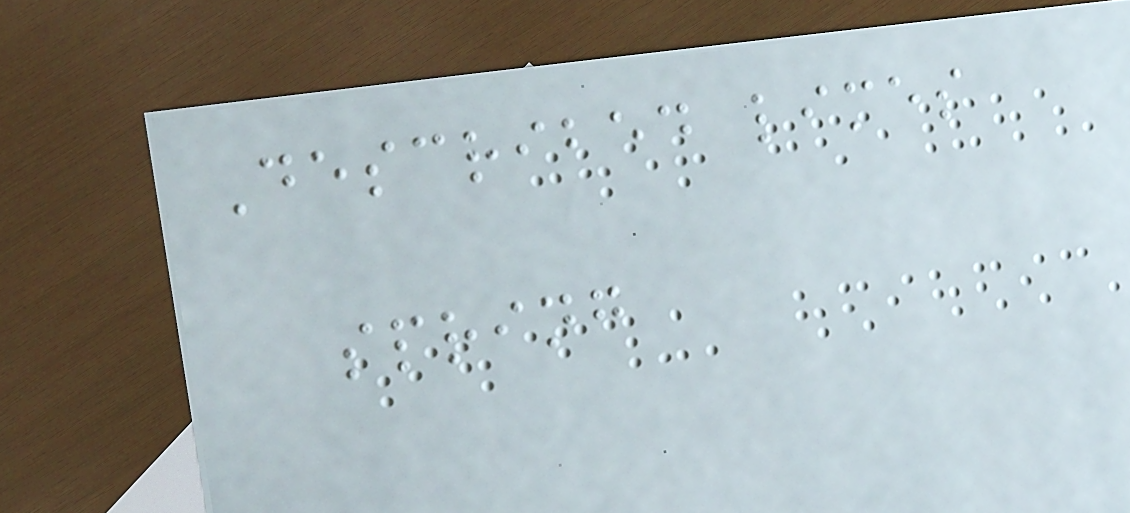Described limes
spring
